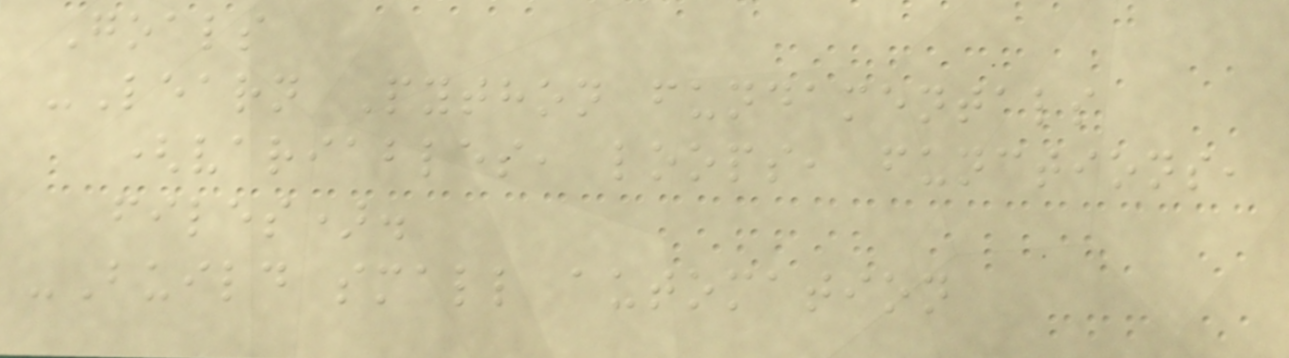Goals
-Learn Python fundamentals
(variables, loops, functions,
files).
-Build small automation
